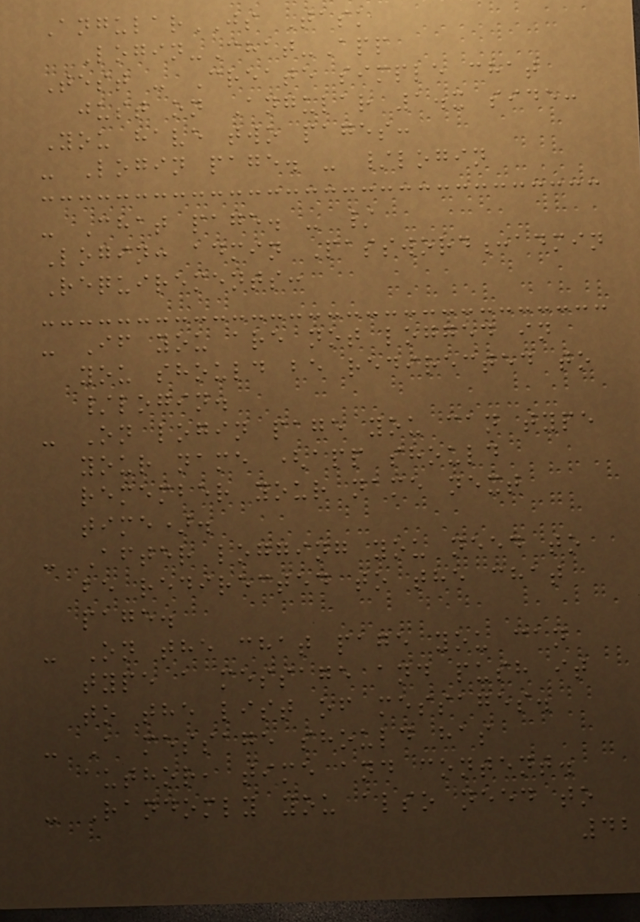AngularJS Task
Login-Chat-App
Test - Create simple chat
just on Angular 1.x side:
You have two pages:
- Login page. - /login
- Chat page. - /
Login: admin Password:admin
Requirements:
- If you are not logged in
you should be redirected to
/login.
- On login page you can type
your name (app should
remember your name next
time).
- After logging you need to
be redirected to the chat
page.
- On the chat page you can
type a message and push it
to the list of messages.
- A message should has
author, time and content.
- Randomly you also need to
42
